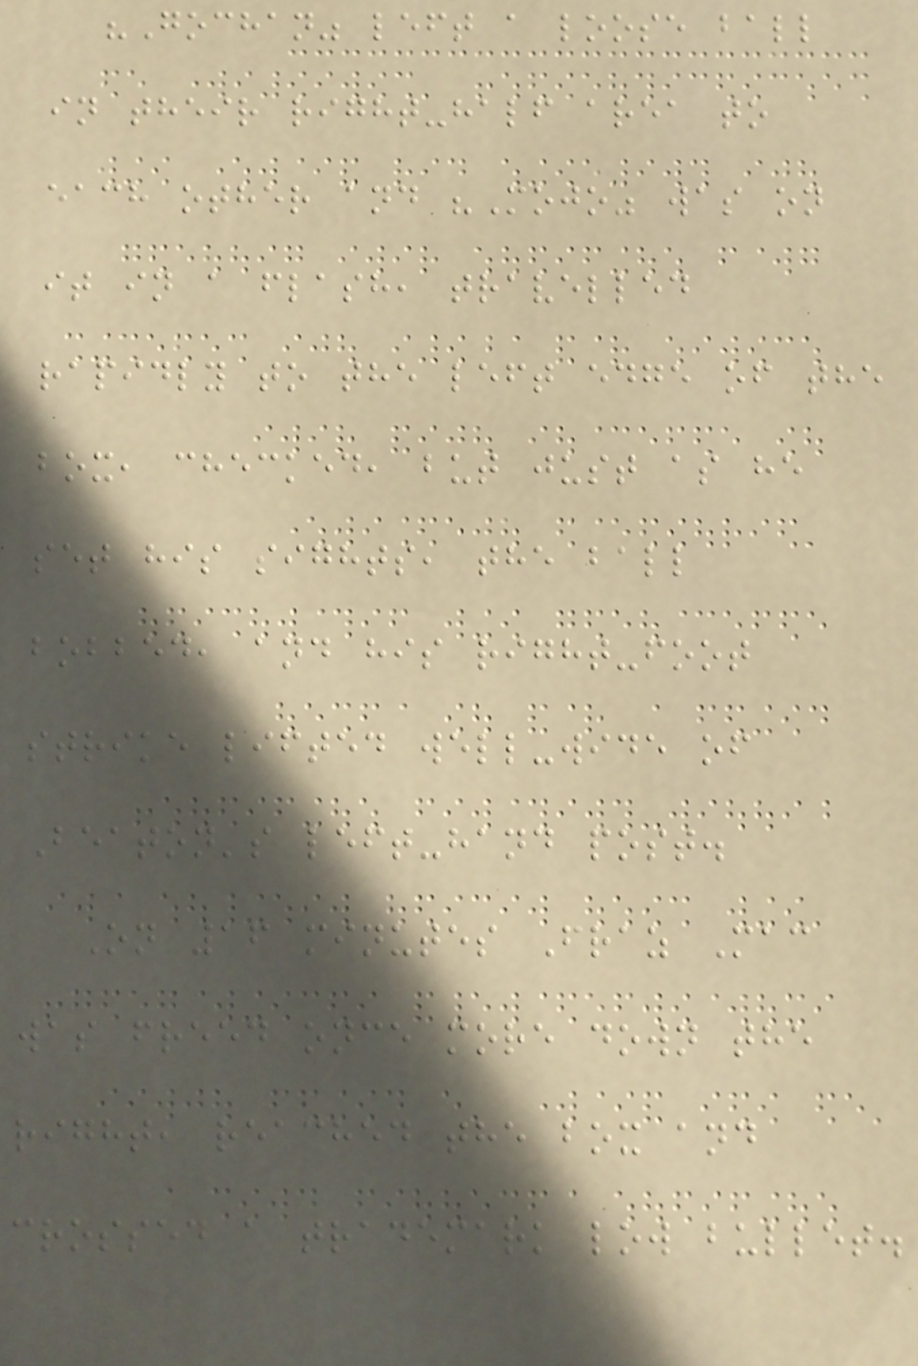"Gochan" left a loose ball
in their right-half area to
each other and "Mojo" was on
it in a flash, travelled
rapidly to the left edge of the
box, checked, but just as he
set his sights, the ball
bobbed, and his right-foot
strike lifted well-wide of
Beaton's left-hand post.
On 16 minutes Fraz Mac
was freed once more down the
right, reached the box and
crossed a trademark low bullet.
